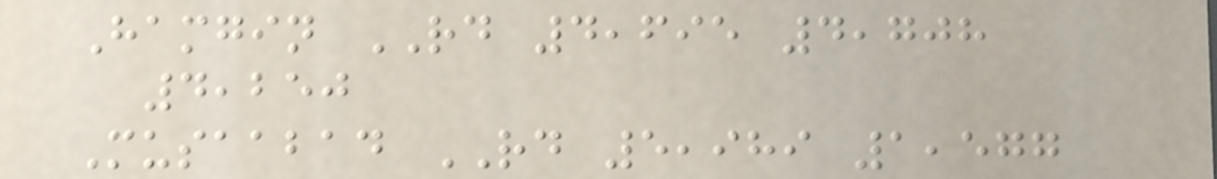Hamgin RD 4,695 4,708
4,250
Musaabad RD 5,989 1,577
